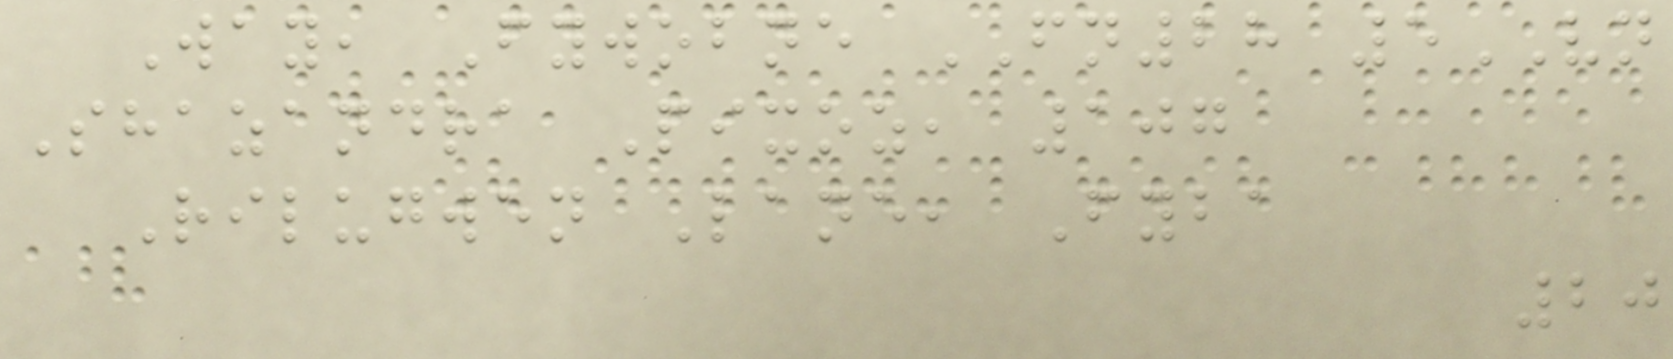Way, Fywobne FN28 5VN
Shazandra Pixoz, 107
Rilugwen Lane, Fyba
20
